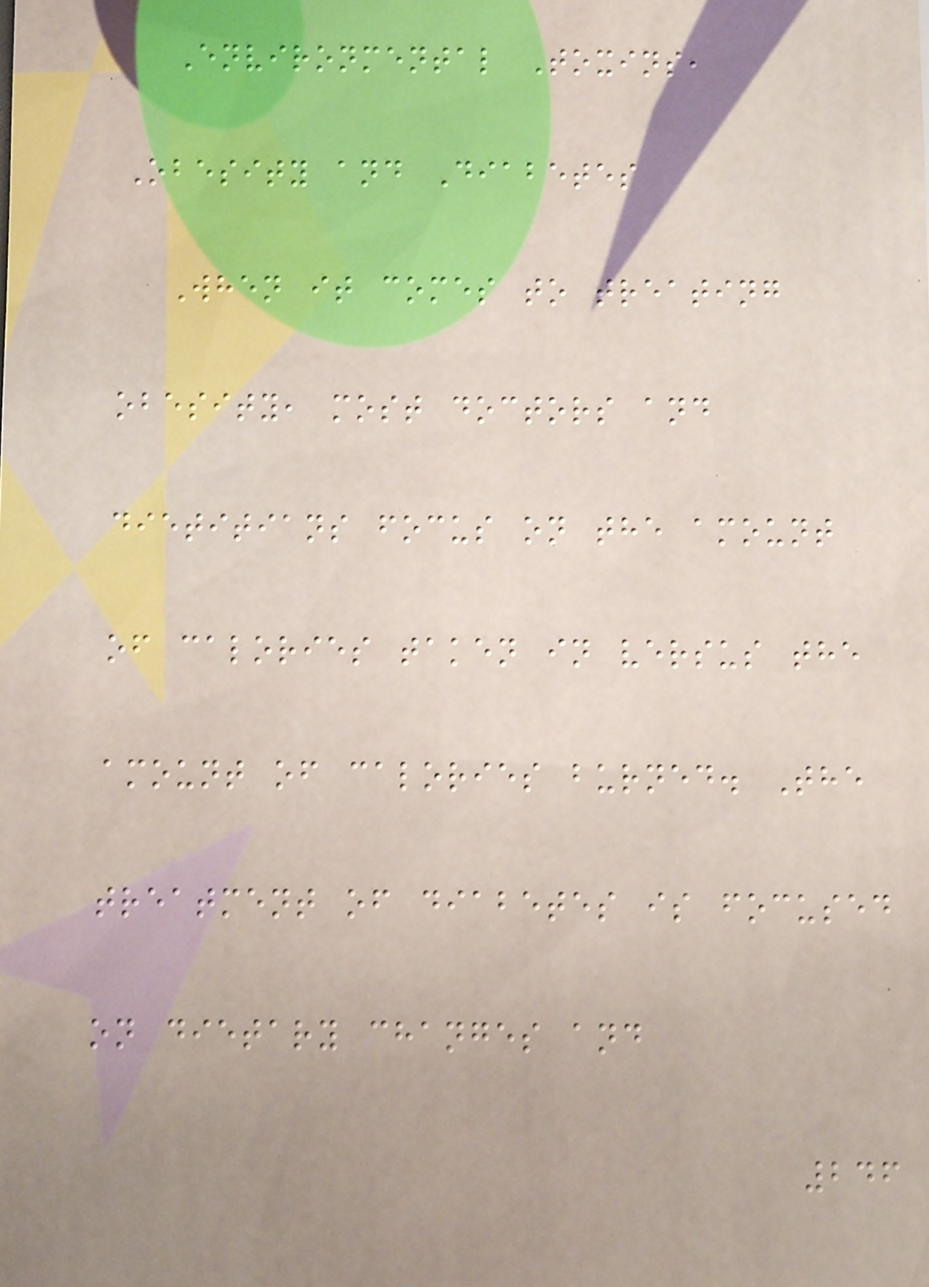Environmental Toxins,
Obesity and Diabetes
When it comes to treating
obesity, most doctors and
dietitians focus on the amount
of calories taken in versus the
amount of calories burned. The
treatment of diabetes is focused
on dietary changes and
246
